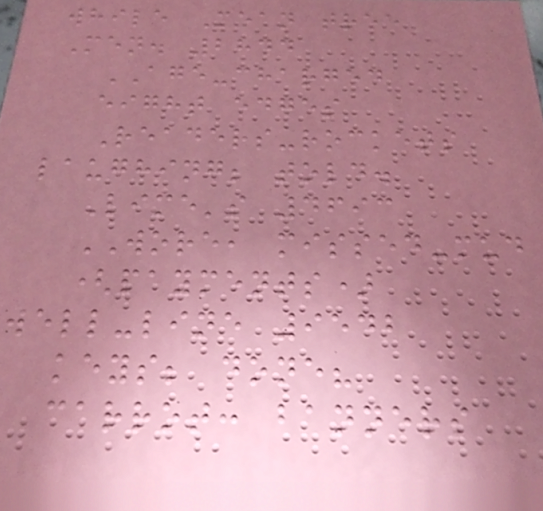while Mean tree
Men. 2844
AGE-charged
eight edges
Readers-rockets
laughing; told.
Lime's 4693
WORE, missed-mud
(payments)
well-line 9542
keys; done?
carrot: banners
